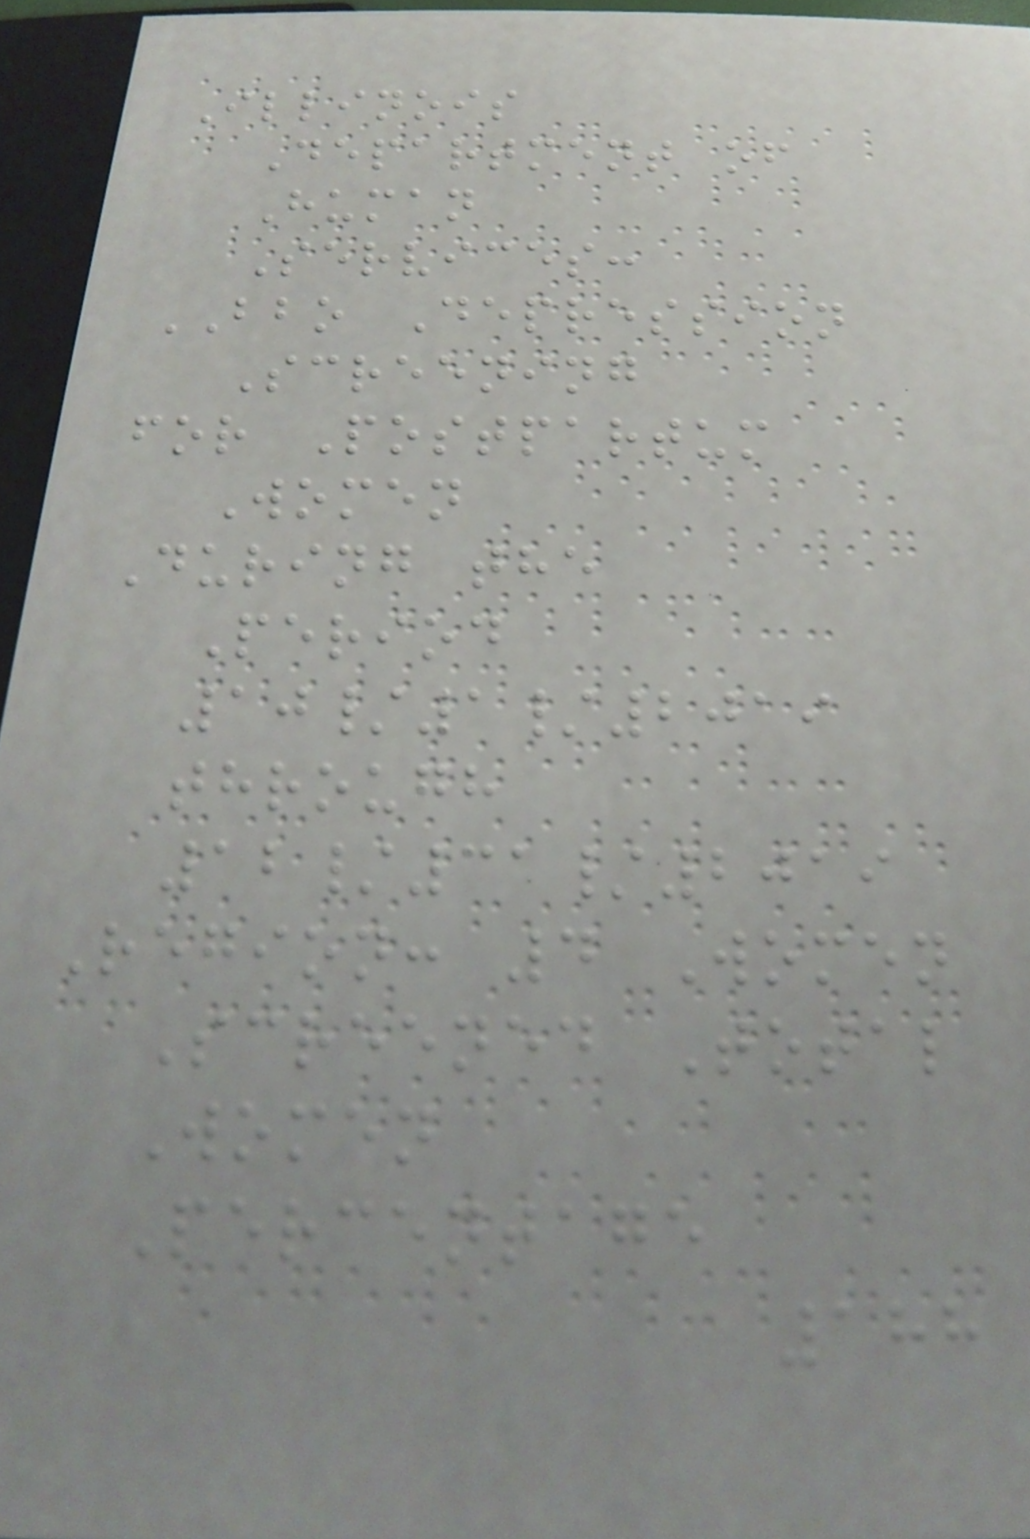Illinois
Department of
Human
Services:
BBO Depression
Screening
for Postpartum
Women
During the
Period
10/1/2019
through
12/31/2019
Region: 4 Women
Screened Total
Women
Percentage
188
